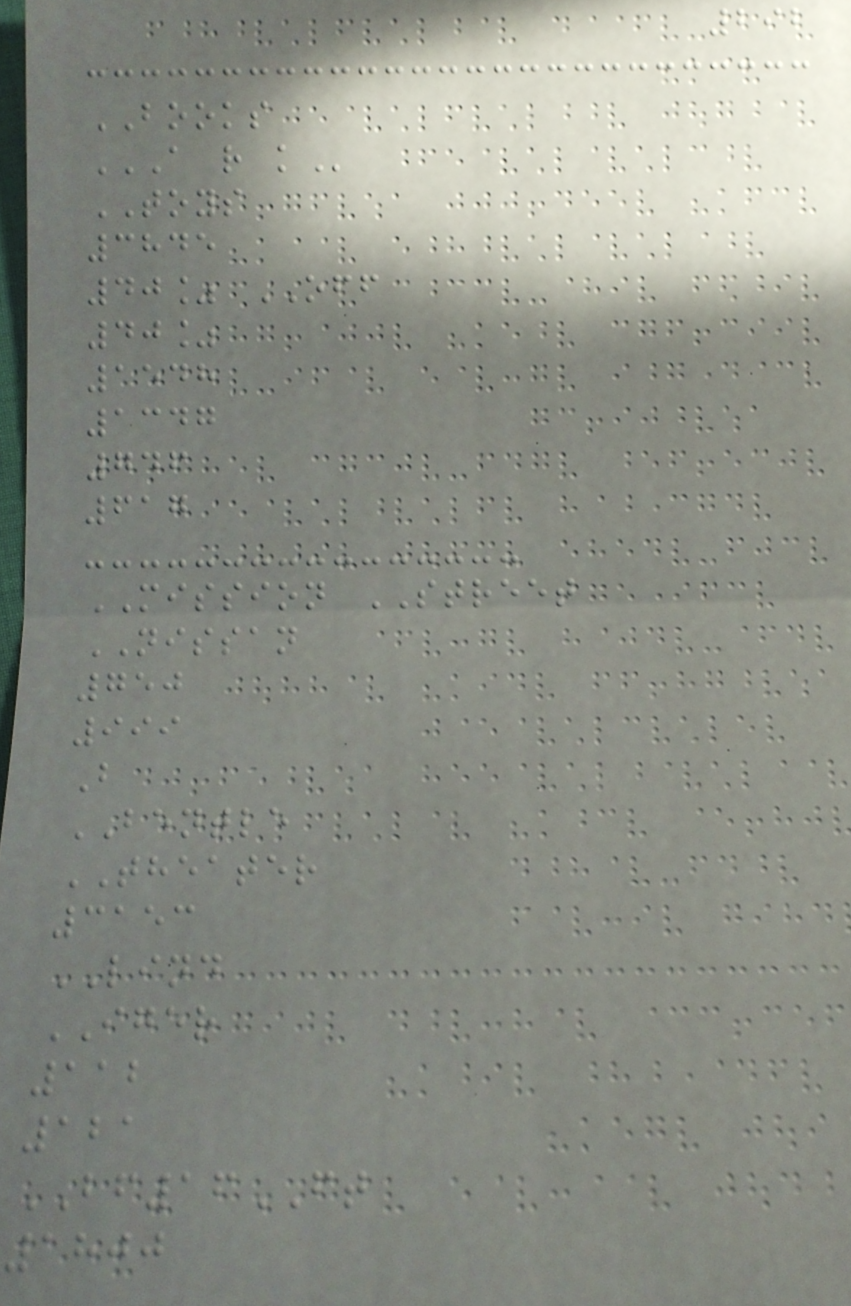292
BOOKS
A R K
TOYS
3845
40% OFF
40%
1548
1347
746
617
MISSION STREET
NISSAN
750
999
B
BENTLE
THEATER
3153
LIND
IGER
112
121
BF16FT
1800
